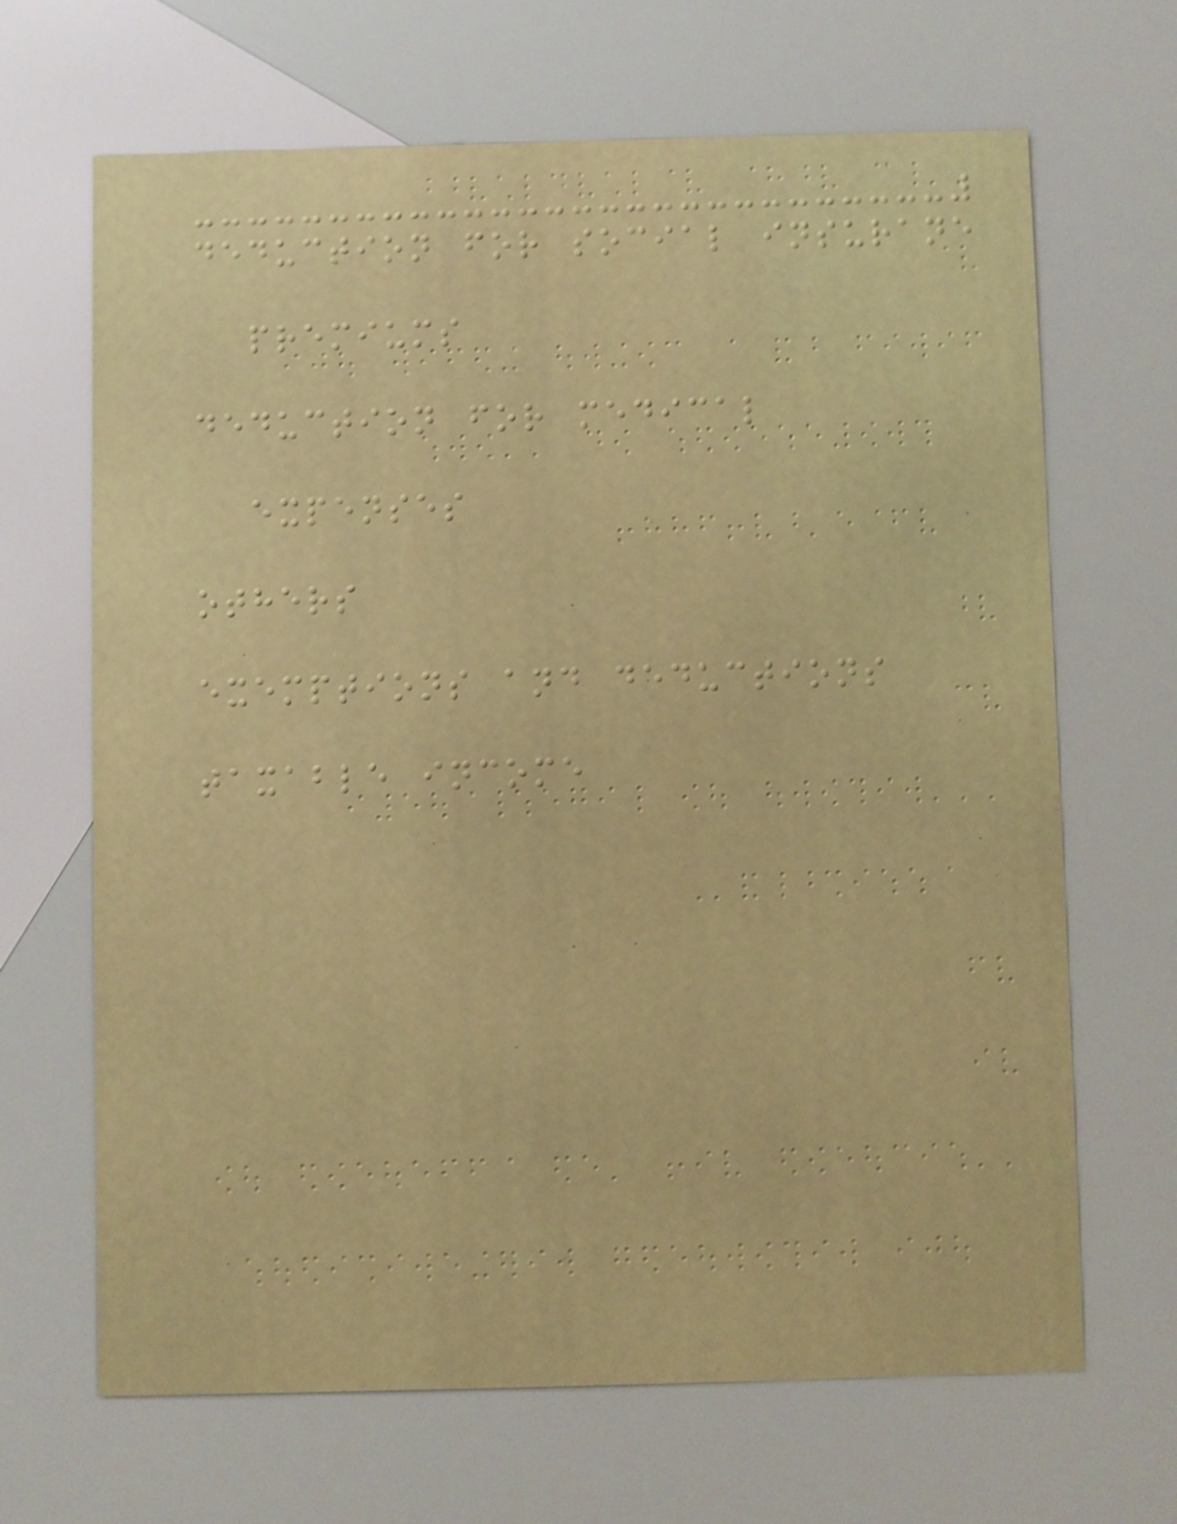deduction for social insurane
premiums
deduction for medical
expenses
others
exemptions and deductions
taxable income
